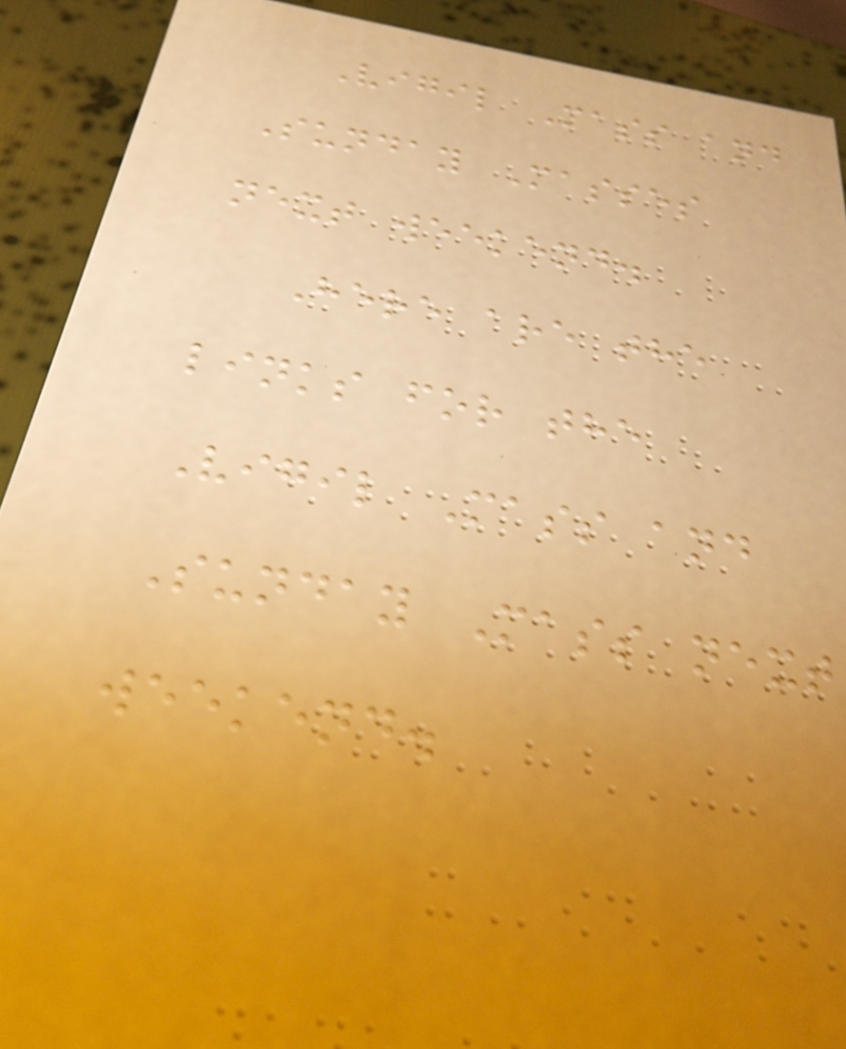Vigil Mass and
Sunday Masses
next weekend.
Here are the
links for the
Vigil Mass and
Sunday Mass next
weekend.
